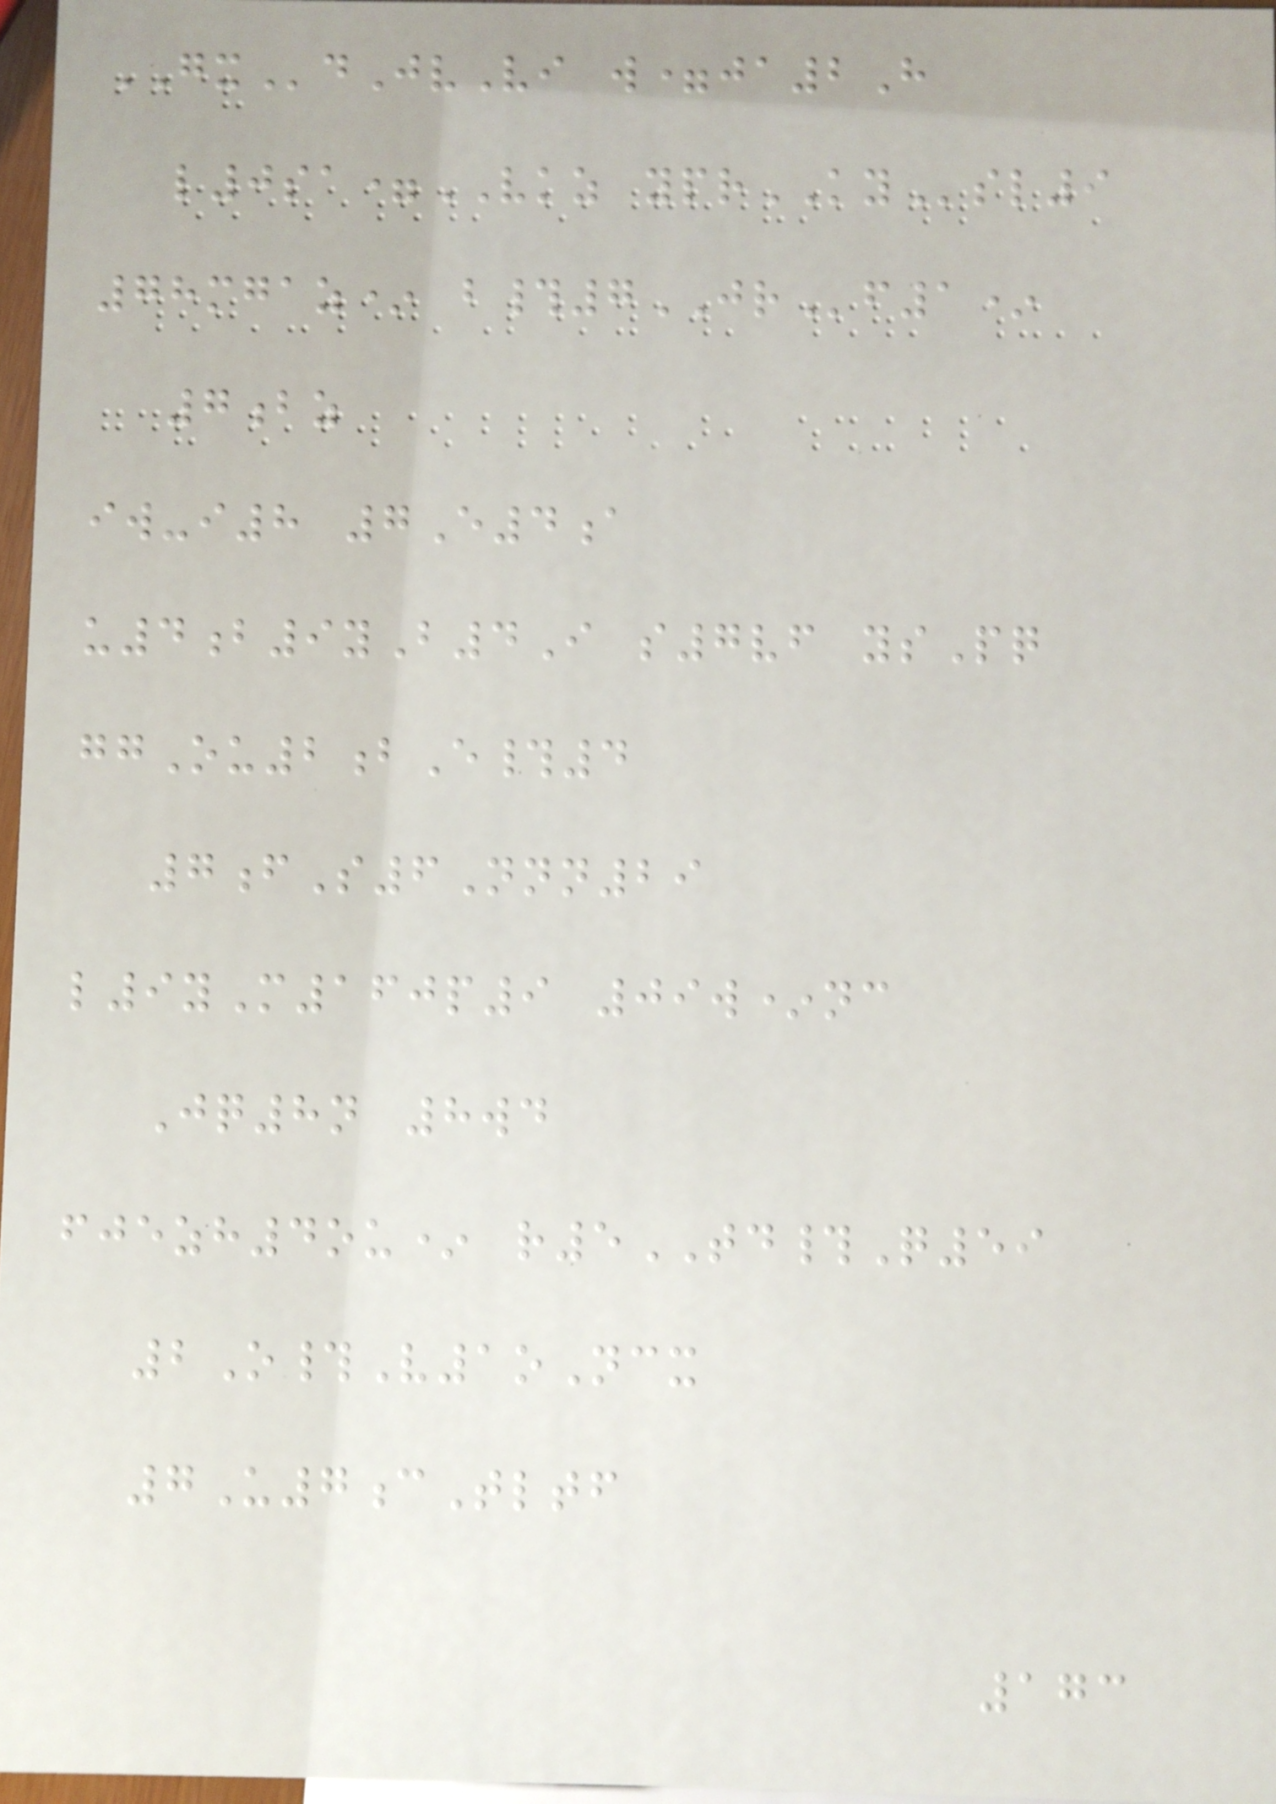GXdJvVi w=ja2H
l0sa=VKZ yprKYsl9
78mgaz* b#7JRf1*
7bz
iw-i8 7E4a
u4b9yB4I s7vf ysPq
ggOu2bE#4
7fS6Nnn29
l9yM160p9 09w*nc
Jq8n 8wd
fjezh4ou* r5TD#Q59
2O#V1oNcx
7U7cTltf
173
